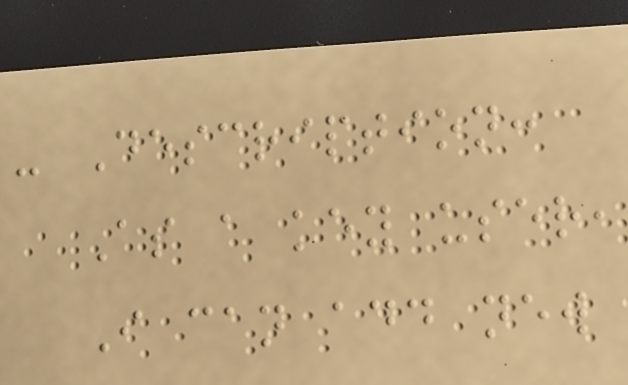- Description:
As a key user,
I can add new
